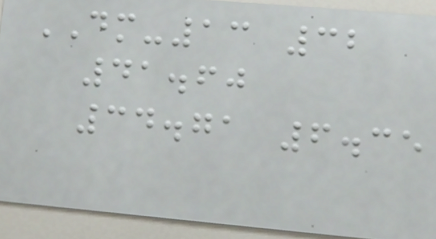DM-13 32
41.60
34.71 6.35
